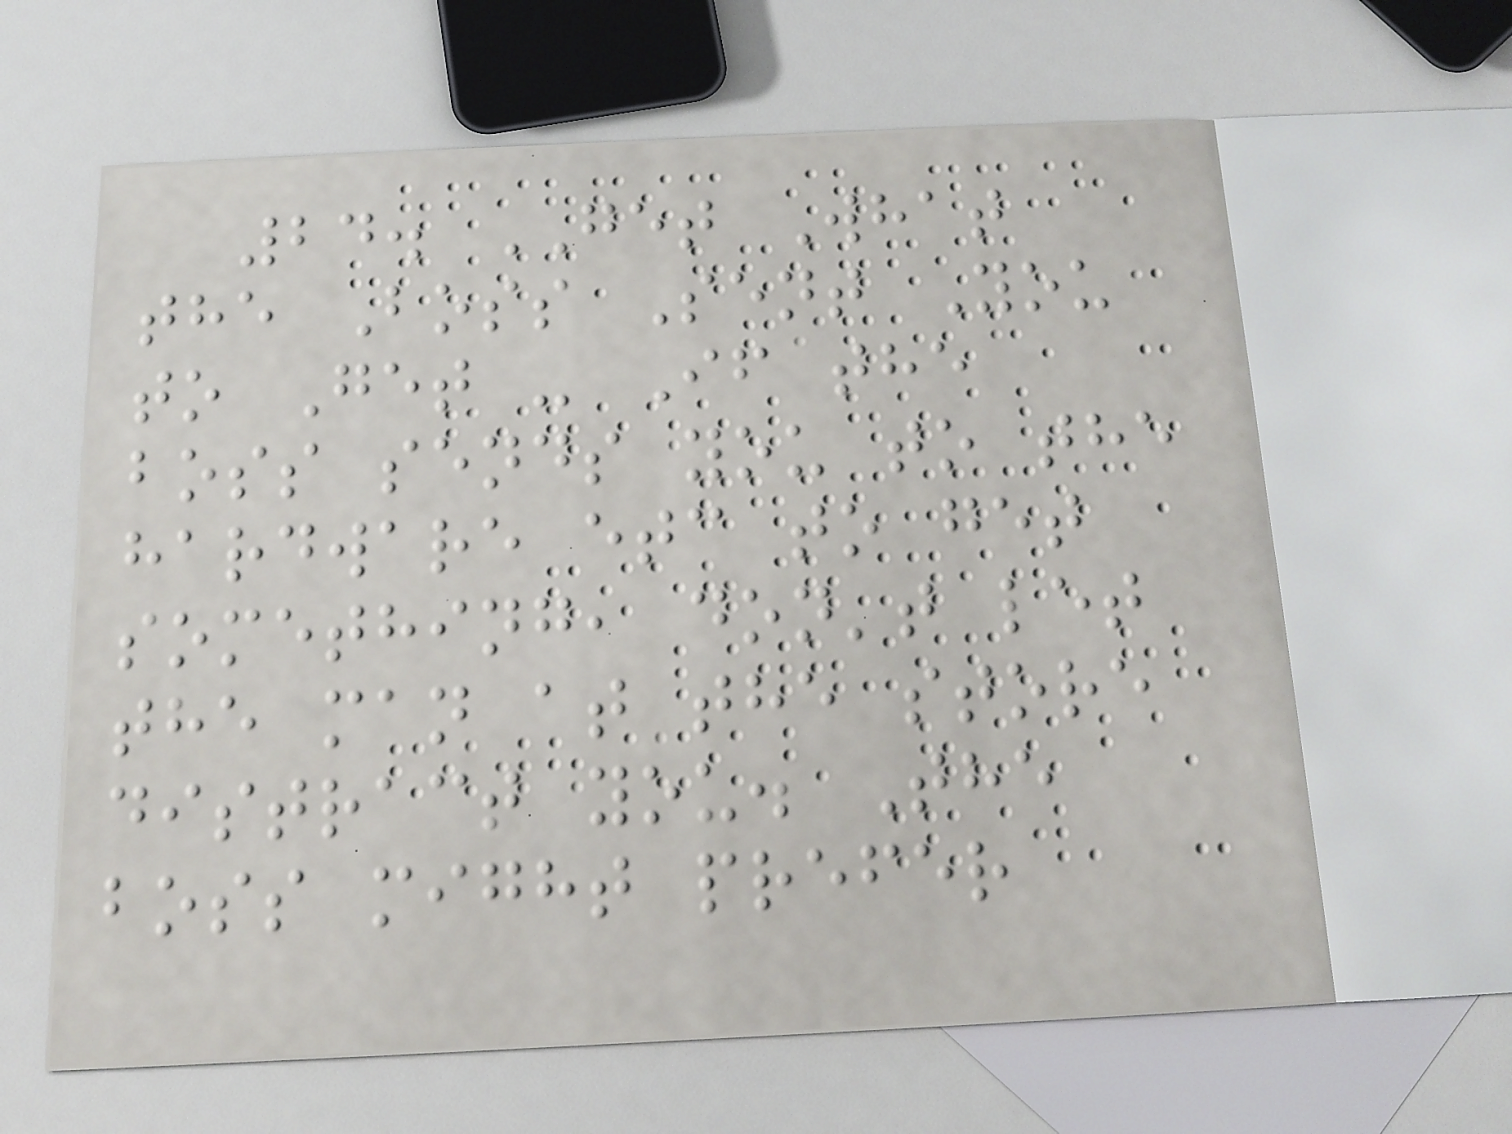24. GET What
the Boss Sent You
to Get - If the
boss sends you to the
hardware etc to get
something, don't let
the man at the store
distract you. The
boss might prefer
